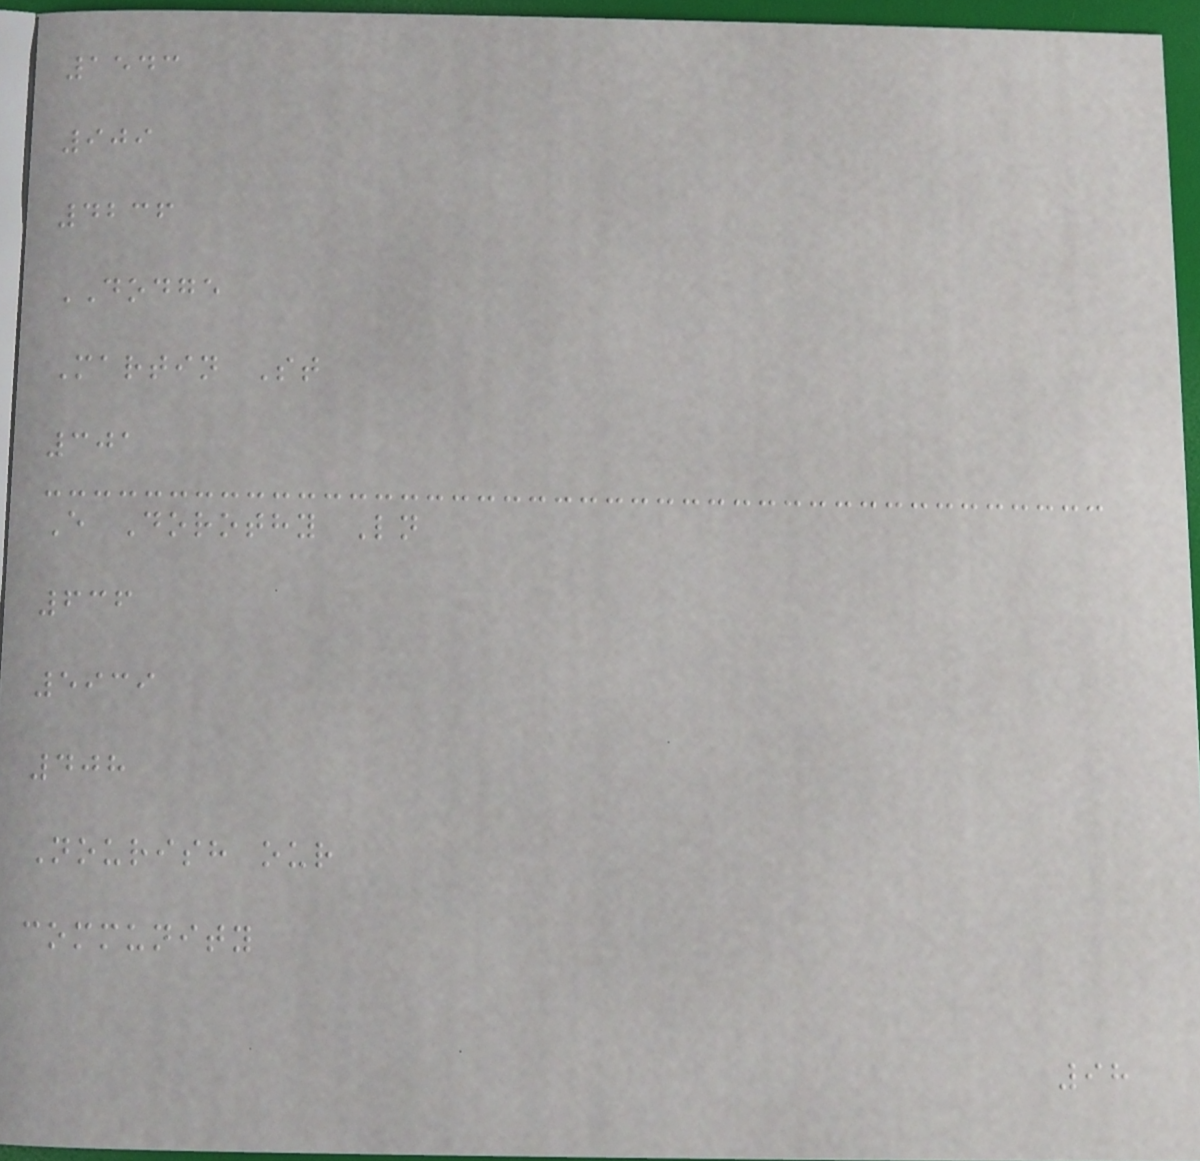1543
909
4236
DODGE
Martin St
301
E Dorothy Ln
636
5939
408
Nourish our
community
98
